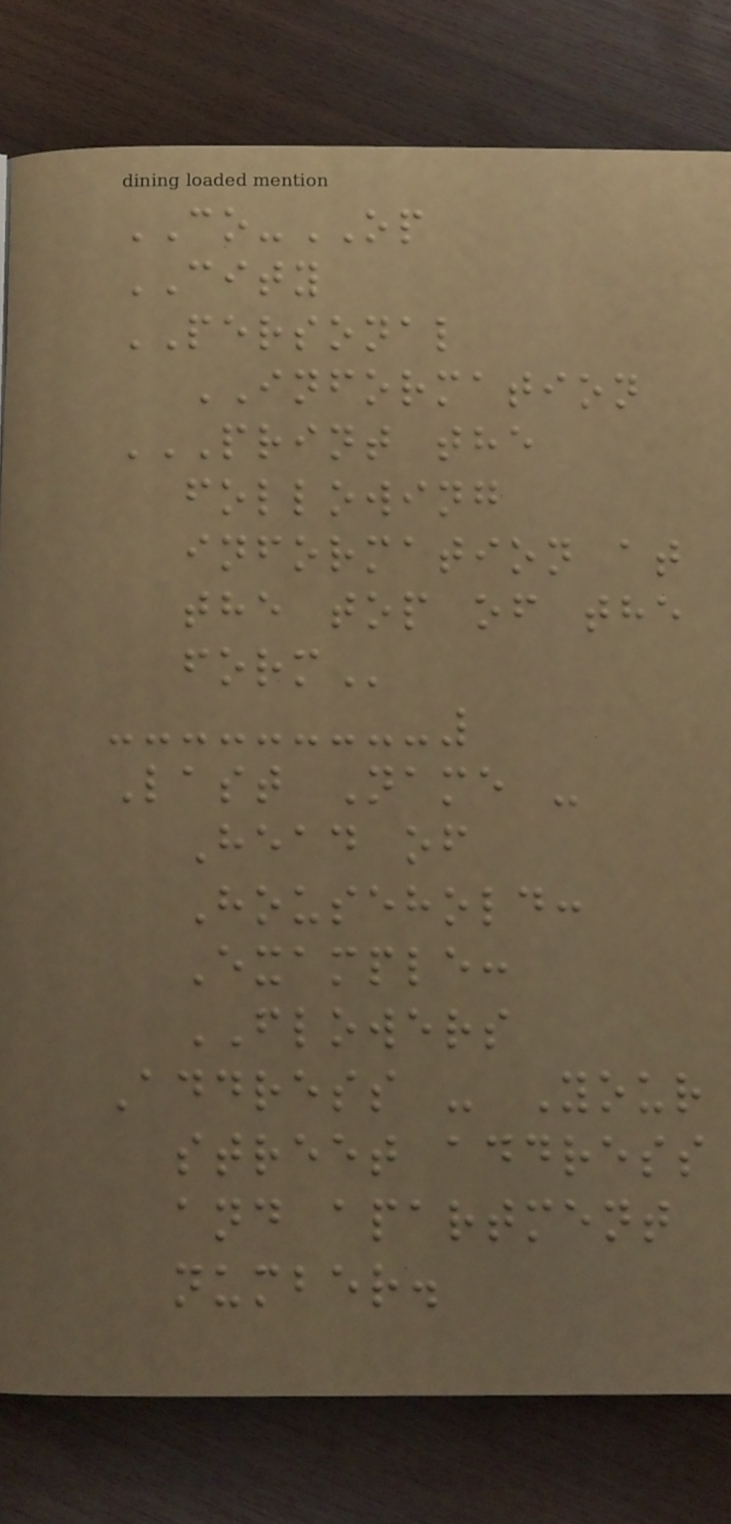CO-OP
CITY
PERSONAL
INFORMATION
PRINT THE
FOLLOWING
INFORMATION AT
THE TOP OF THE
FORM
Last Name -
Head of
Household:
Example:
FLOWERS
Address - Your
street address
and apartment
number.
